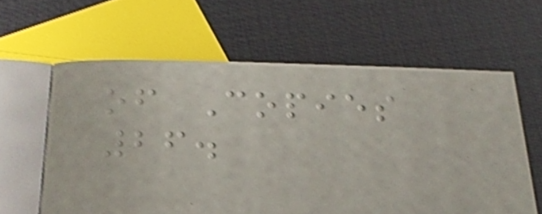of Copies
26.
